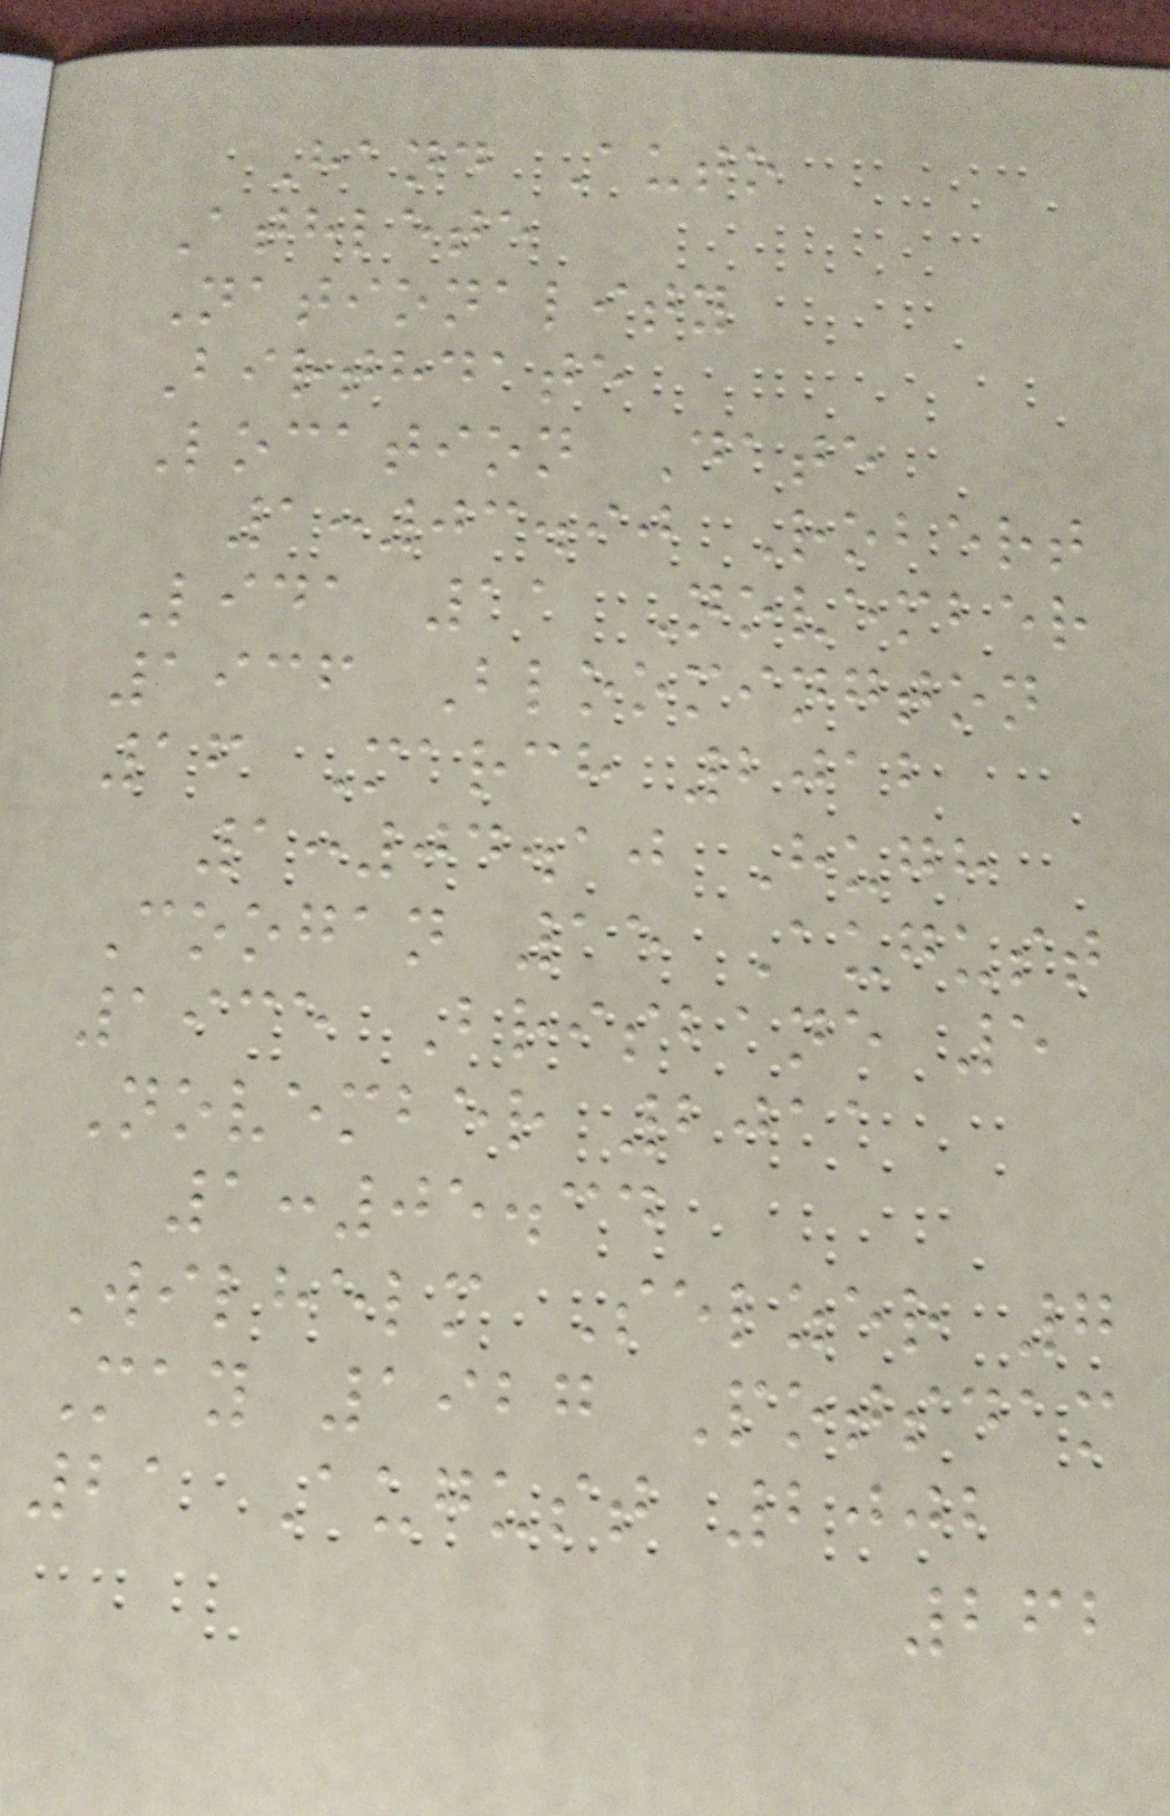Hand Auto
Athlete
Nationality
Birthdate
Location Date
1:03.90 Robert
Lida 11 November
1936 Bloomington
16 March 2012
1:04.10 Hugh
Coogan 15 August
1935 Brisbane 5
November 2011
1:05.34
Wilhelm Selzer 7
May 1927 Potsdam
21 August 2002
262
